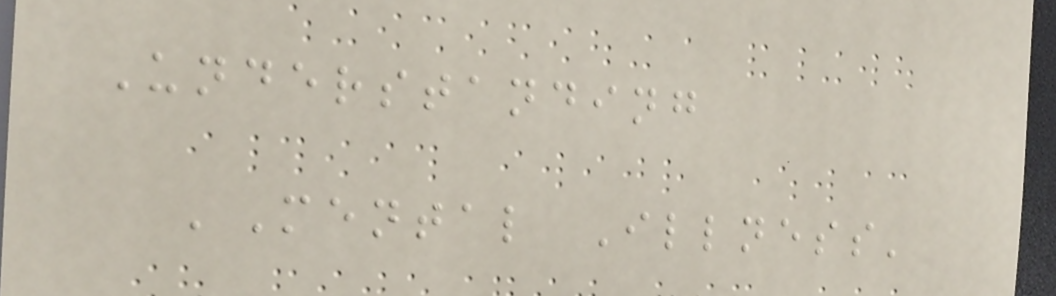Understanding
'Mental Illness'
